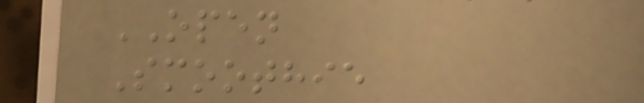OPEN
Smoothie
